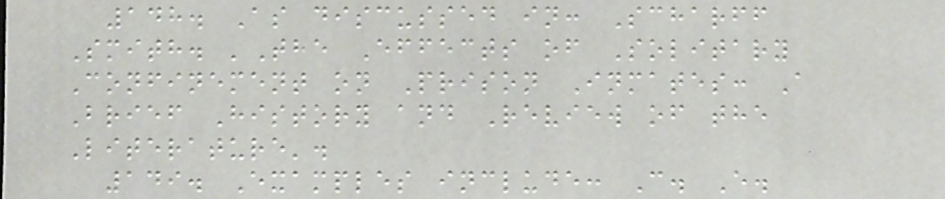148. As discussed in: Scharff
Smith. 'The Effects of Solitary
Confinement on Prison Inmates: A
Brief History and Review of the
Literature'.
149. Examples include: C. E.
